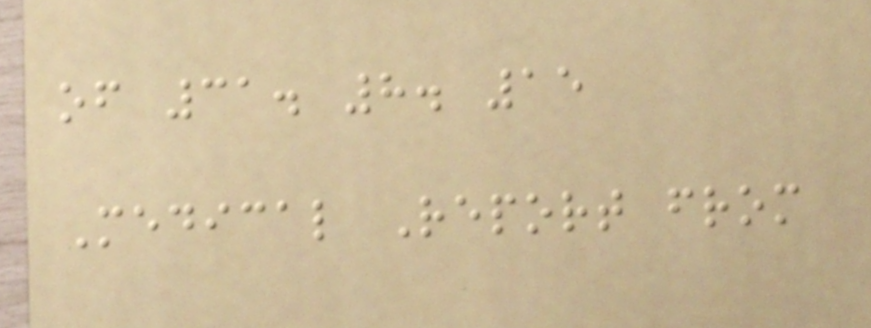of 31. 8. 15
Medical Report from
